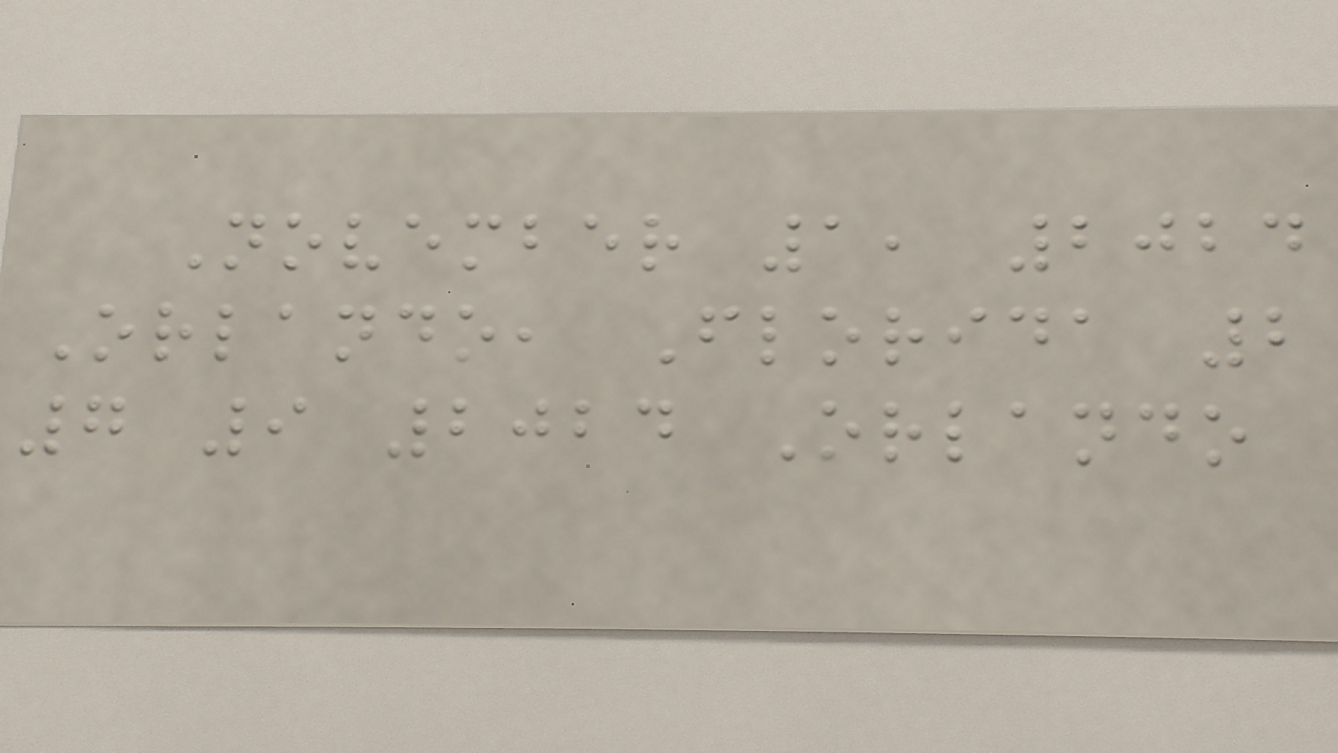November 1, 2024
Orlando, Florida 2
7 9 2024 Orlando
